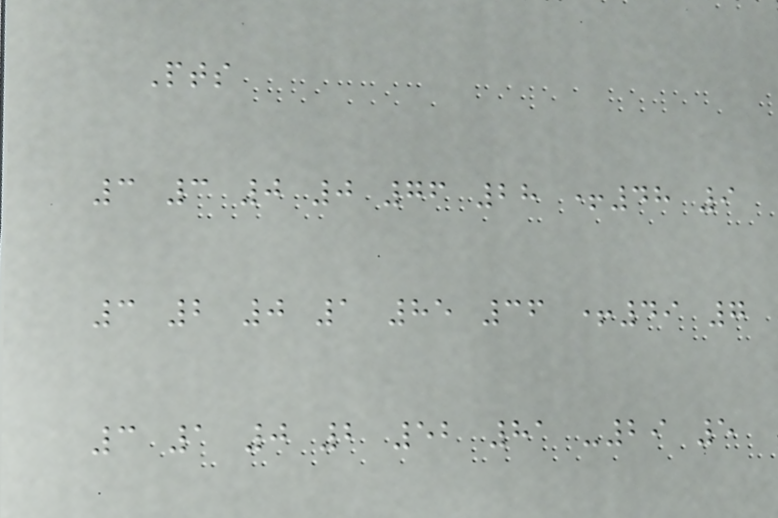Pts
3 3 0 0 76 28 +48 9
3 2 0 1 85 36 +49 7
3 1 0 2 52 81 -29 5
